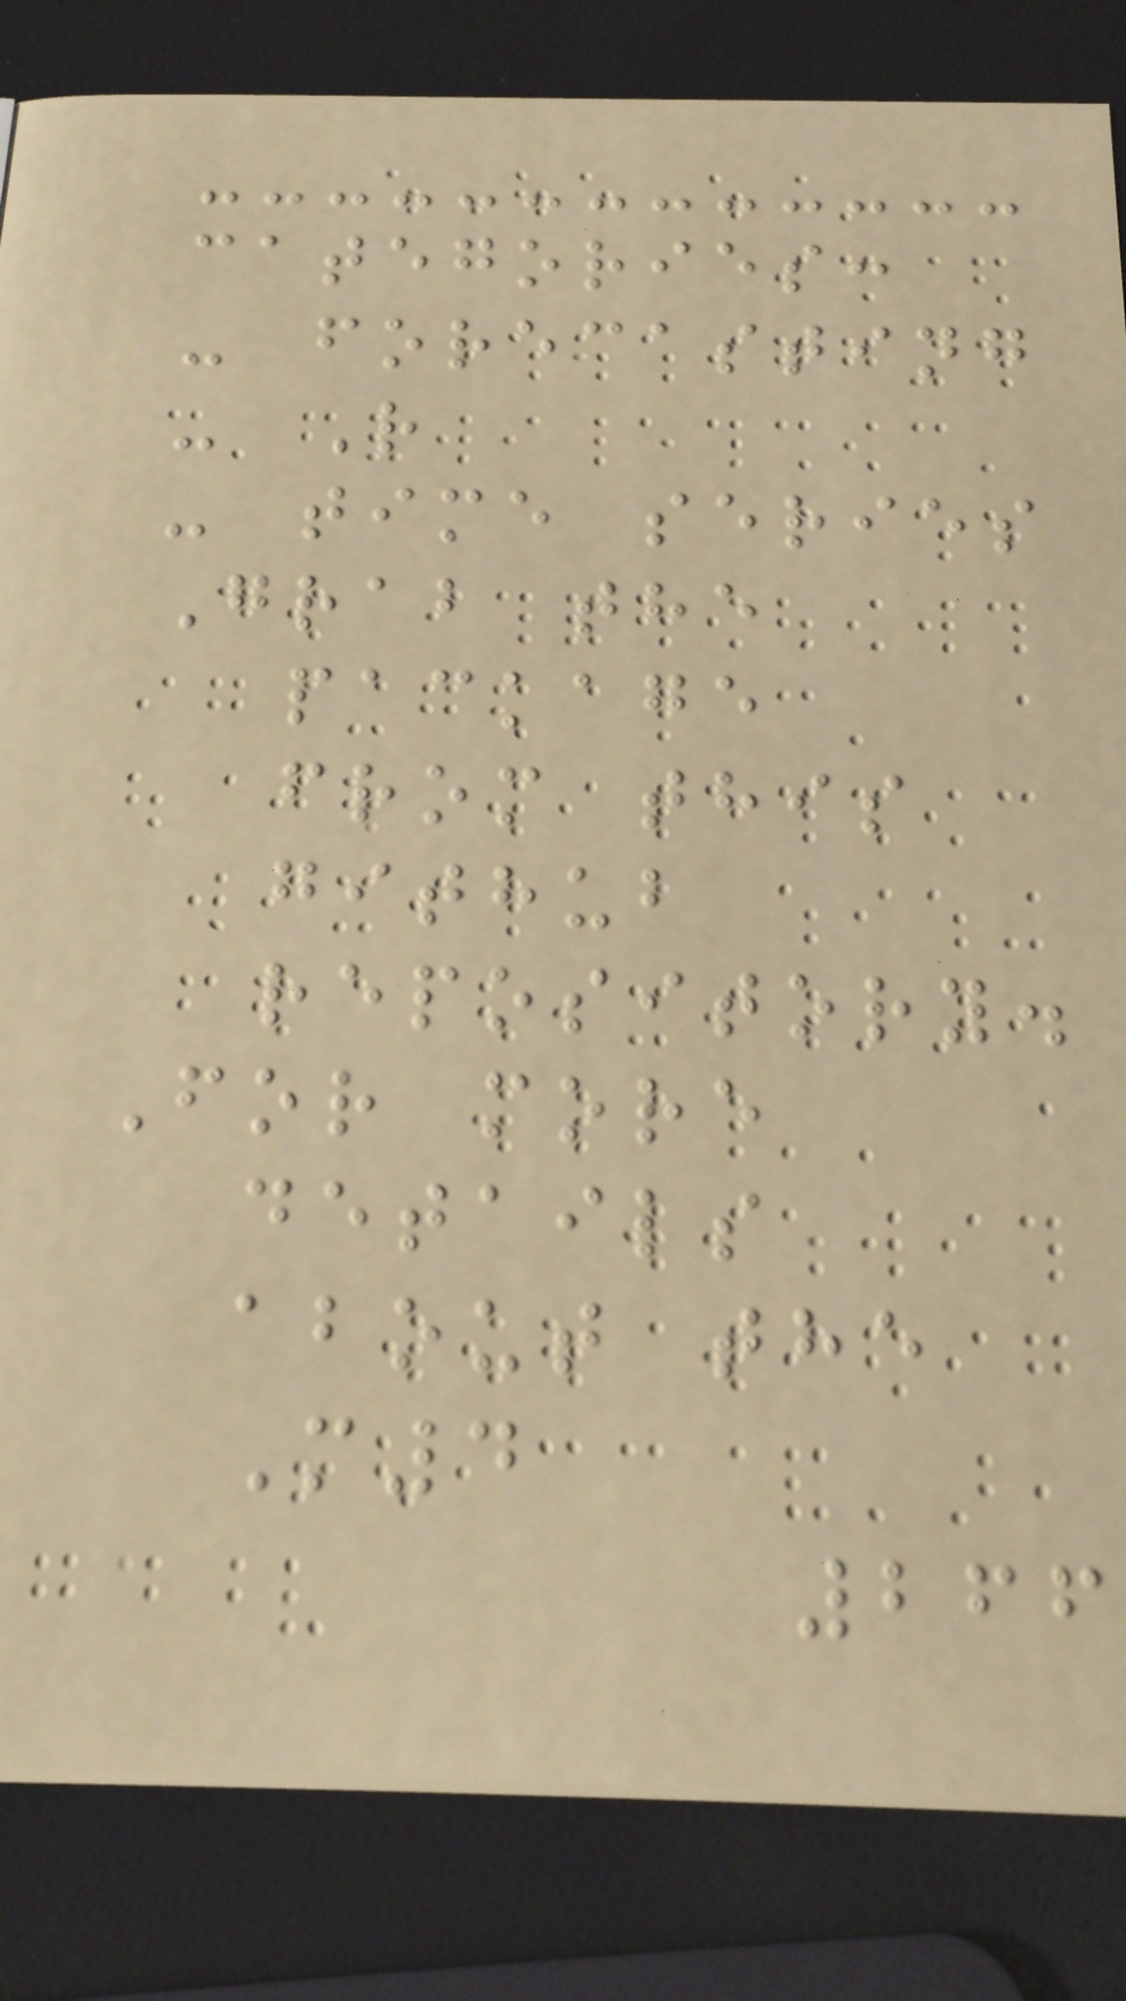categories:
- forecasting
- R
- time series
Grab the
package
from this
github
repository.
For more
details
about the
M4
266
